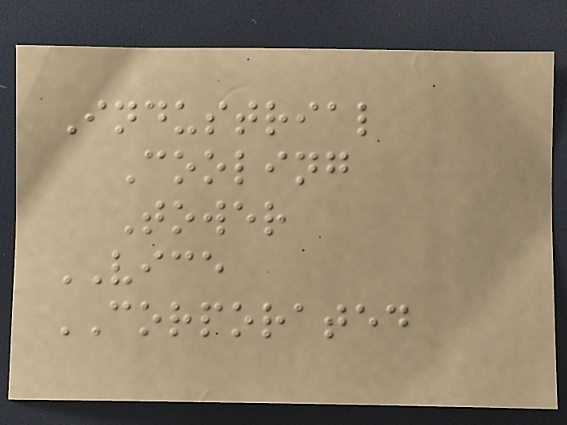Industrial
Cooling
Tower
VICE
CORPORATED
